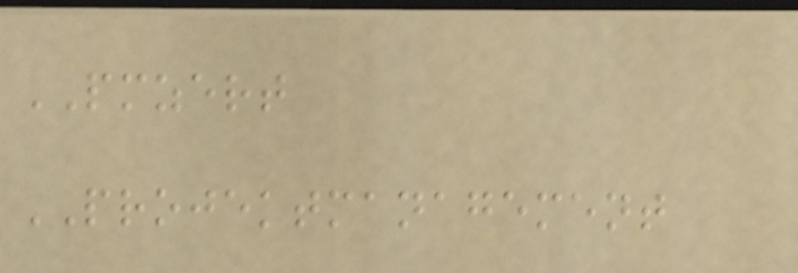PMZERT
PROJEKTMANAGEMENT
